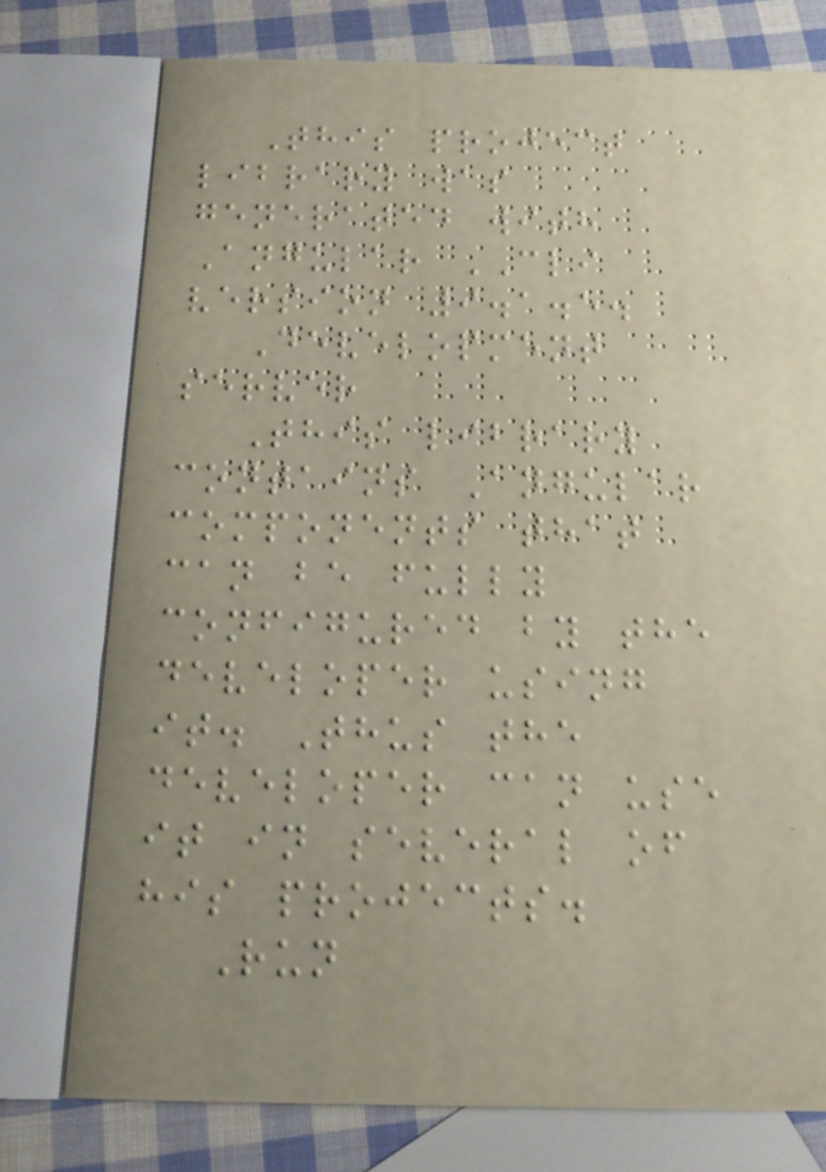This project
library was
generated with
Angular CLI
version 9.1.5.
Development
server
This library
contains Angular
components that
can be fully
configured by the
developer using
it. Thus the
developer can use
it in several of
his projects.
Run
